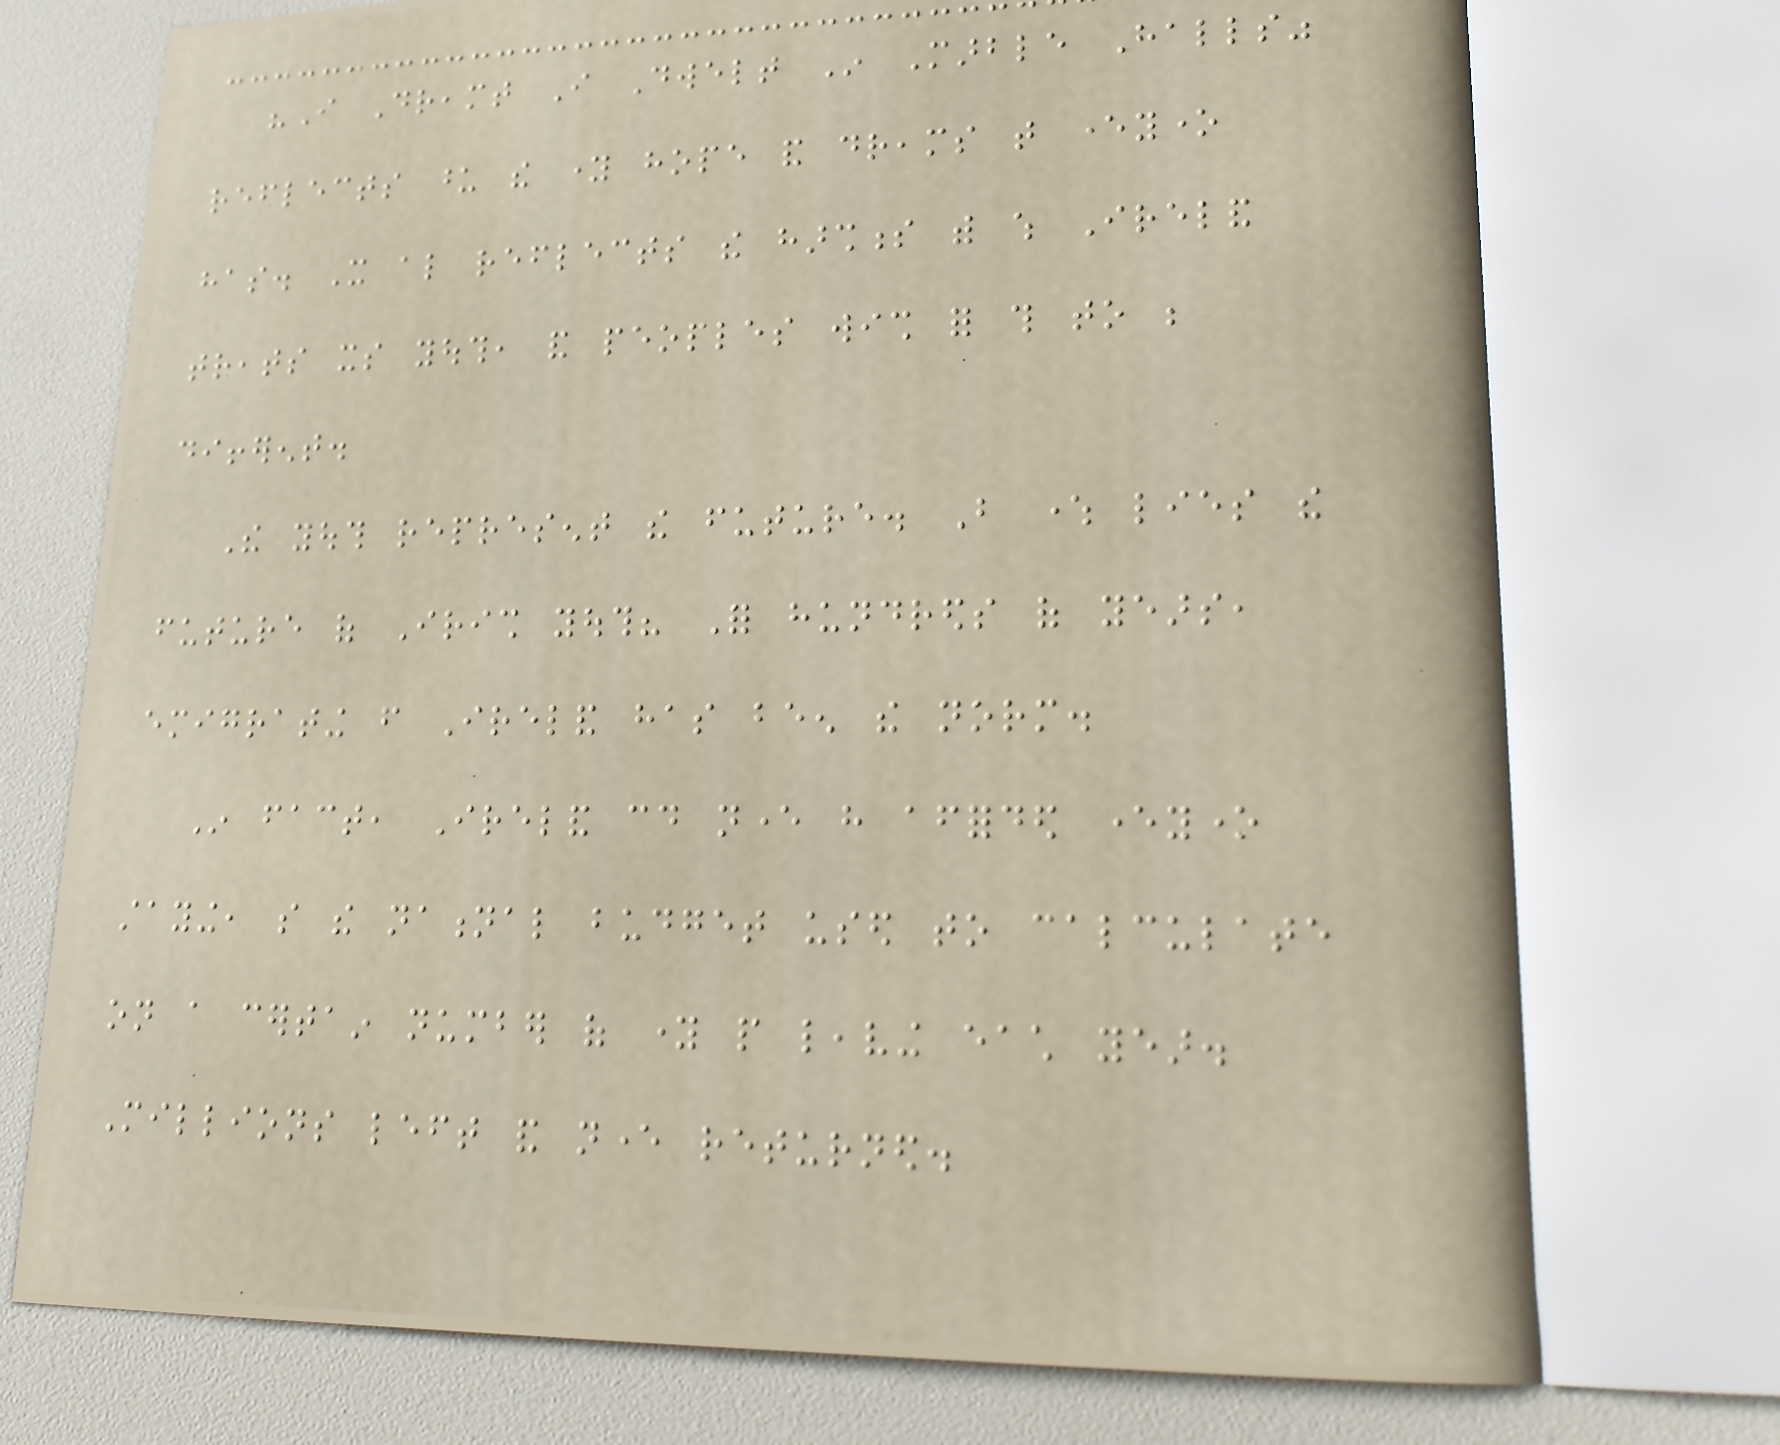"I Dreamt I Dwelt In Marble Halls"
reflects upon the young hope and dreams that everyone
has. It also reflects the harshness with which Ireland
treats its youth, and peoples wish for this to be
different.
The youth represent the future. But where lies the
future of Irish youth? For hundreds of years,
emigrating from Ireland has been the norm.
In fact, Ireland could never have afforded everyone
staying, so the national budget used to calculate
on a certain number of young people leaving each year.
Millions left and never returned.
